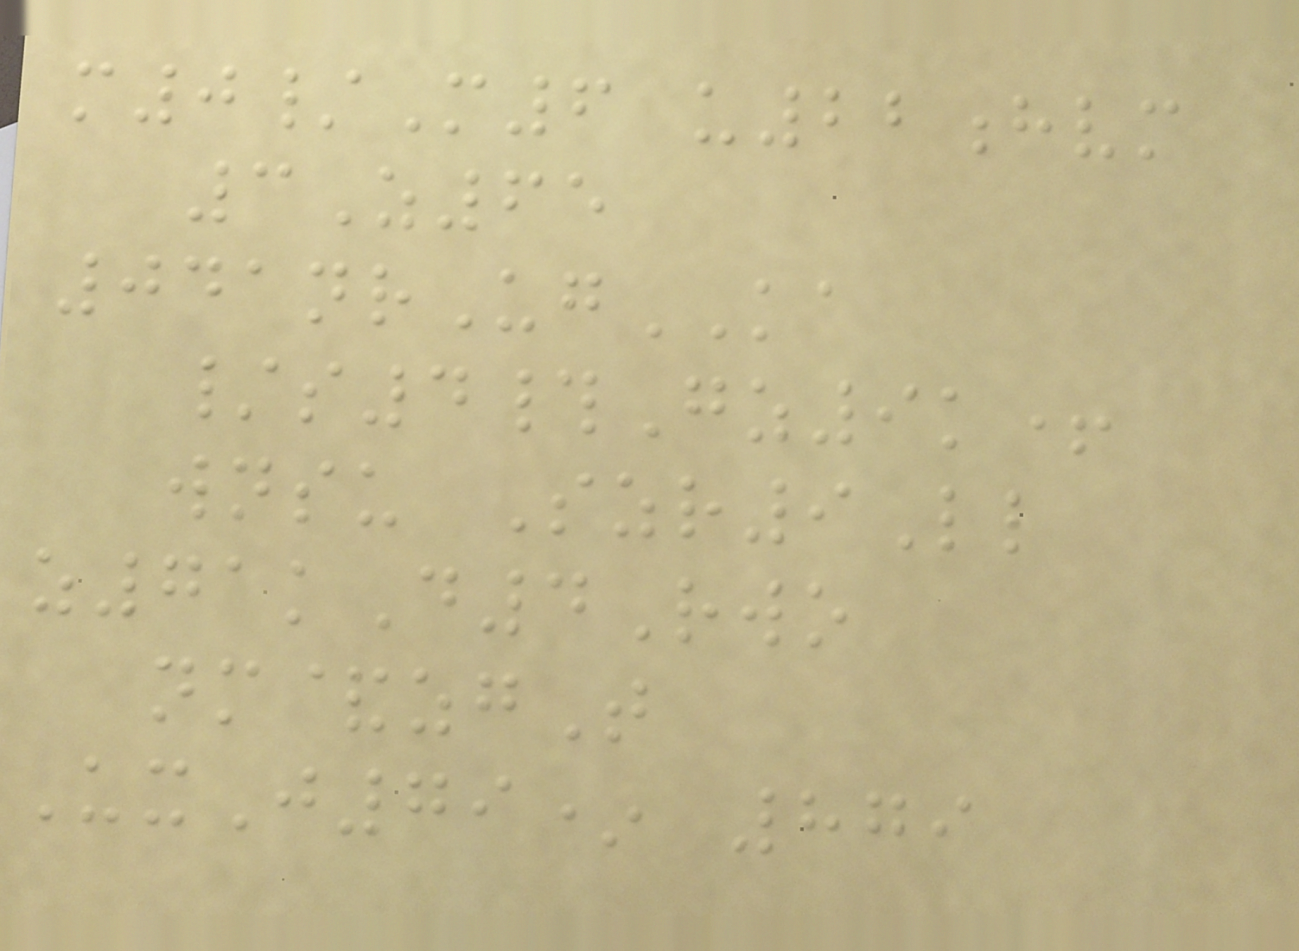m0/M6 u22hvm
3Z65
041nrUgKA
/s4#Gz9k+
wnsu Szr9Ll
z71kD4Rwo
nm&zgT
UxJ79* 879
